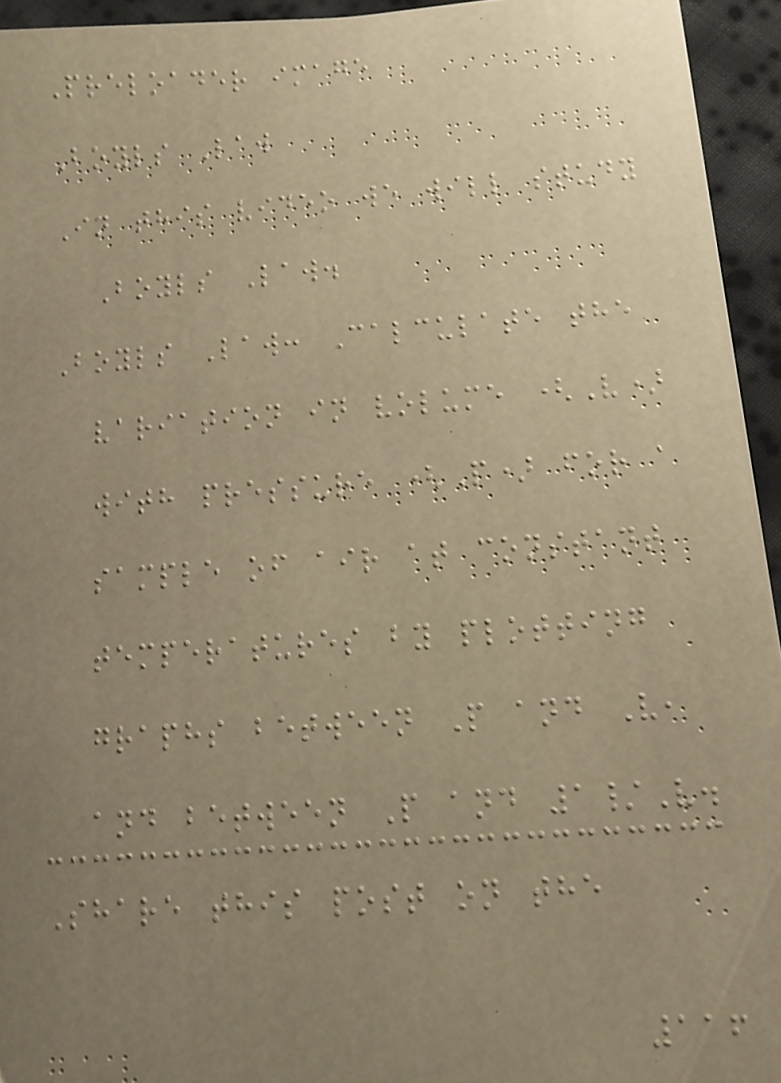Preloader image
Boyls Law
In this video we will study
Boyls Law.
Boyls Law: Calculate the
variation in volume (V)
with pressure (P) for a
sample of air at constant
temperatures by plotting
graphs between P and V,
and between P and 1/V.
Share this post on the
116
